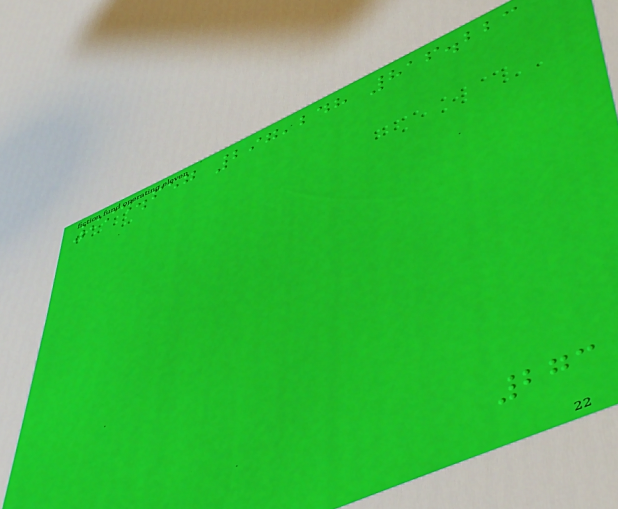994.657 297,248 816.223
273
